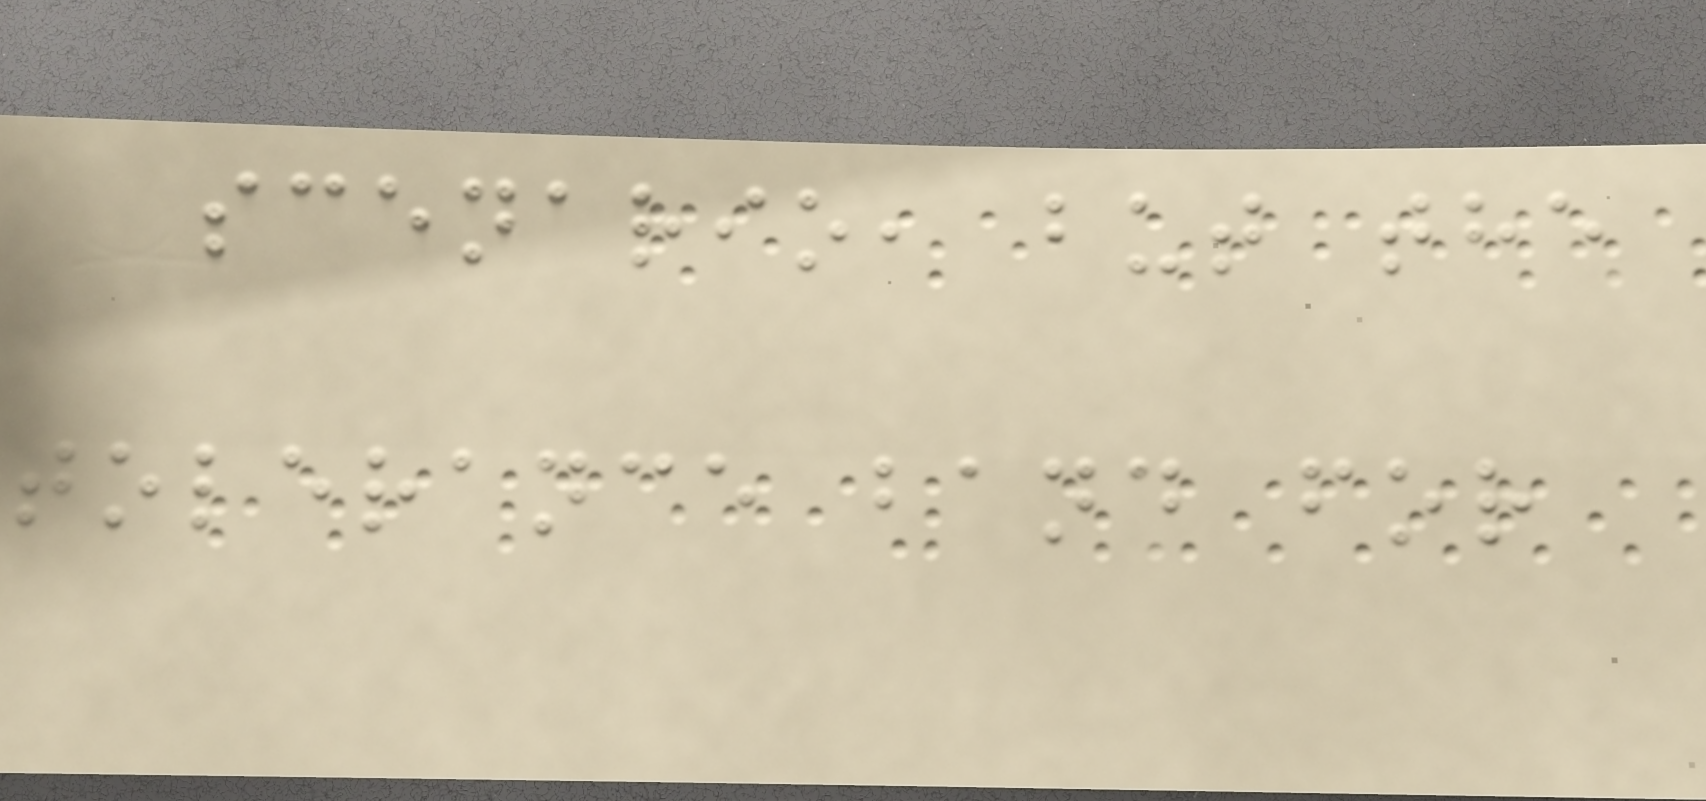scenario, but the
tolerance band for
